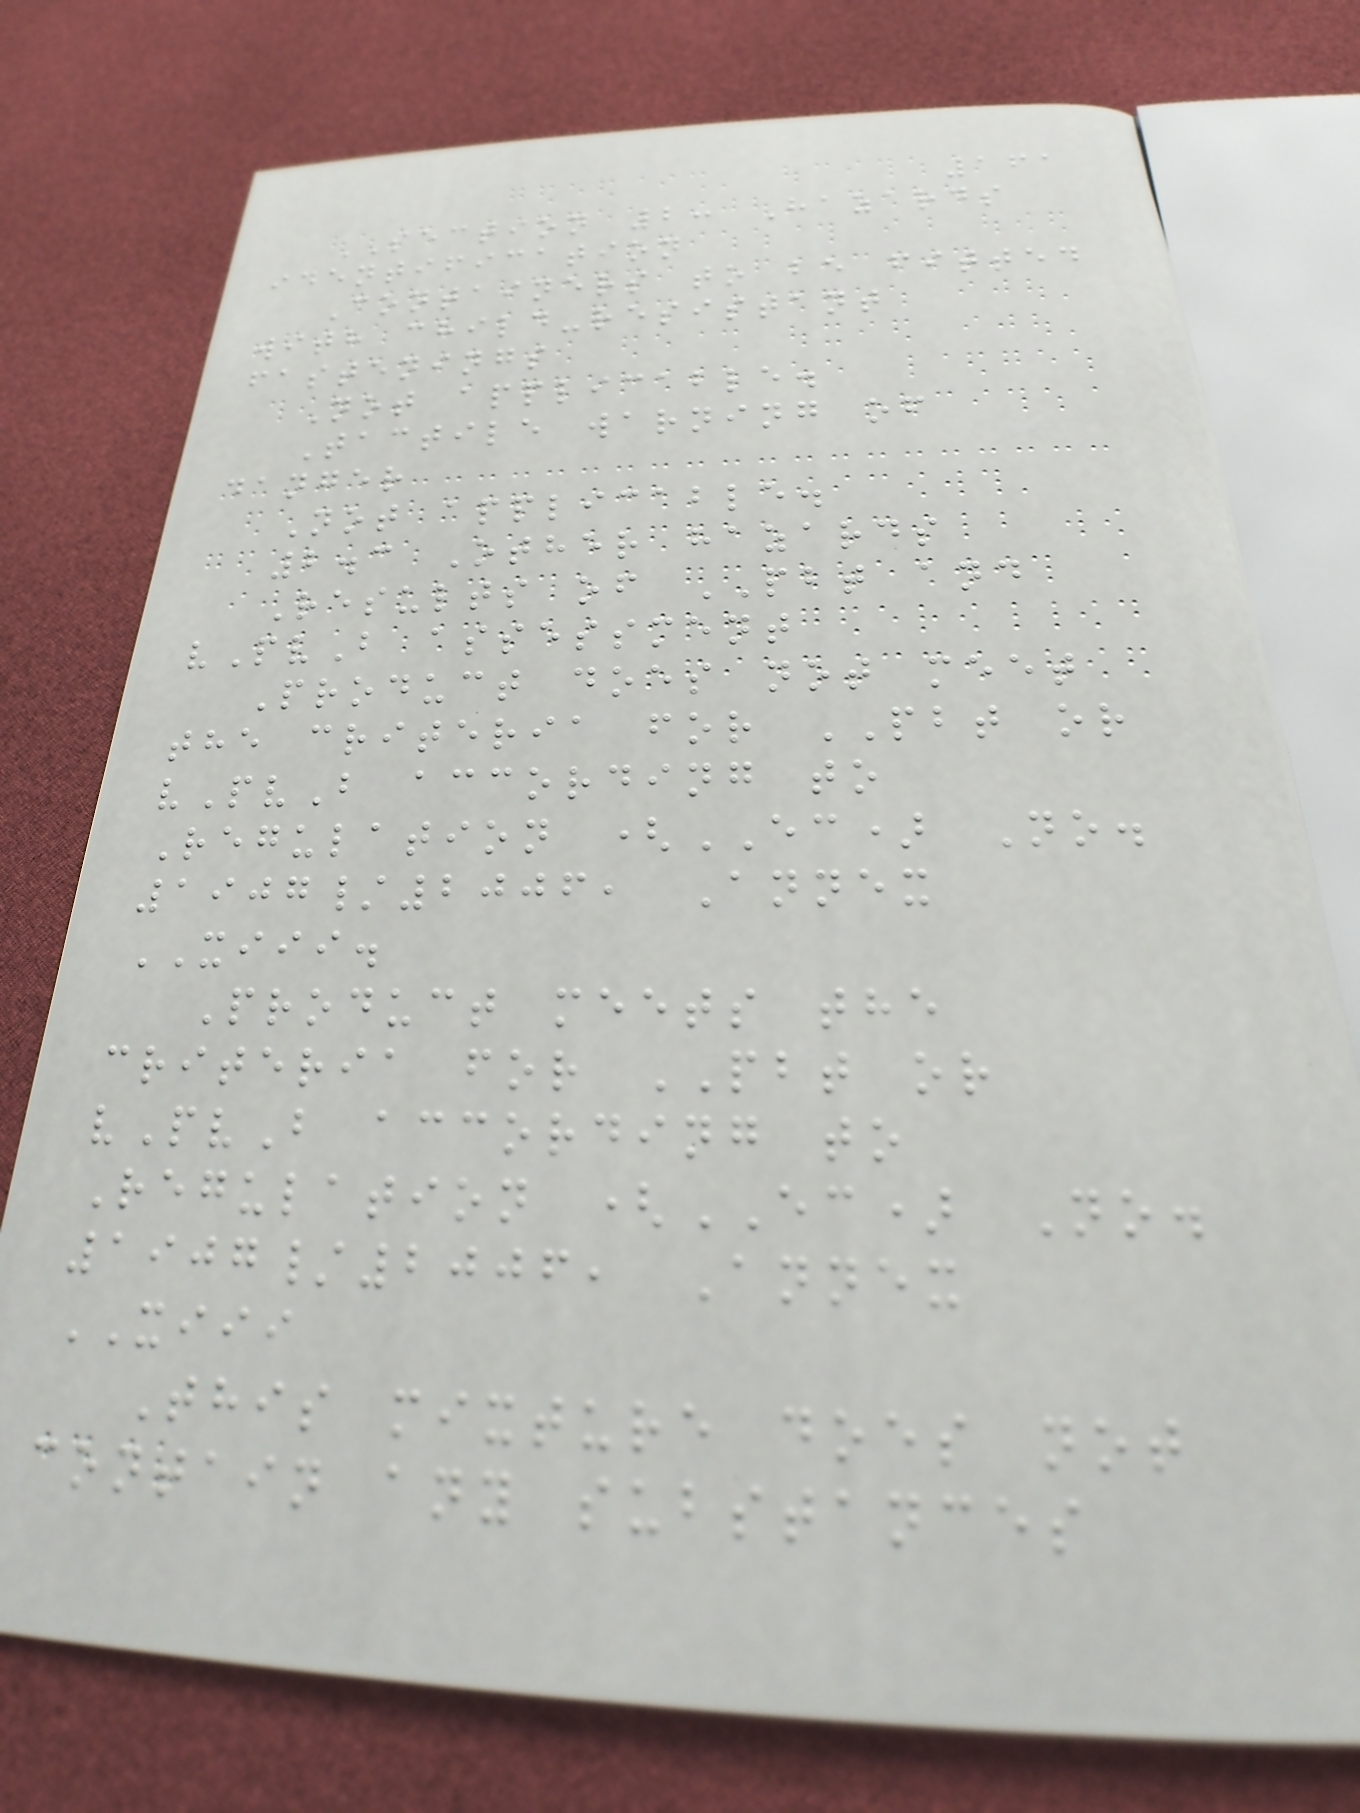161
SECTION 2: Hazards
identification
Containers to be fitted
with child-resistant
fastenings
Not applicable.
Tactile warning of
danger
Not applicable.
2.3 Other hazards
Results of PBT and
vPvB assessment
Product does not meet
the criteria for PBT or
vPvB according to
Regulation (EC) No.
1907/2006, Annex
XIII.
Product meets the
criteria for PBT or
vPvB according to
Regulation (EC) No.
1907/2006, Annex
XIII
This mixture does not
contain any substances
